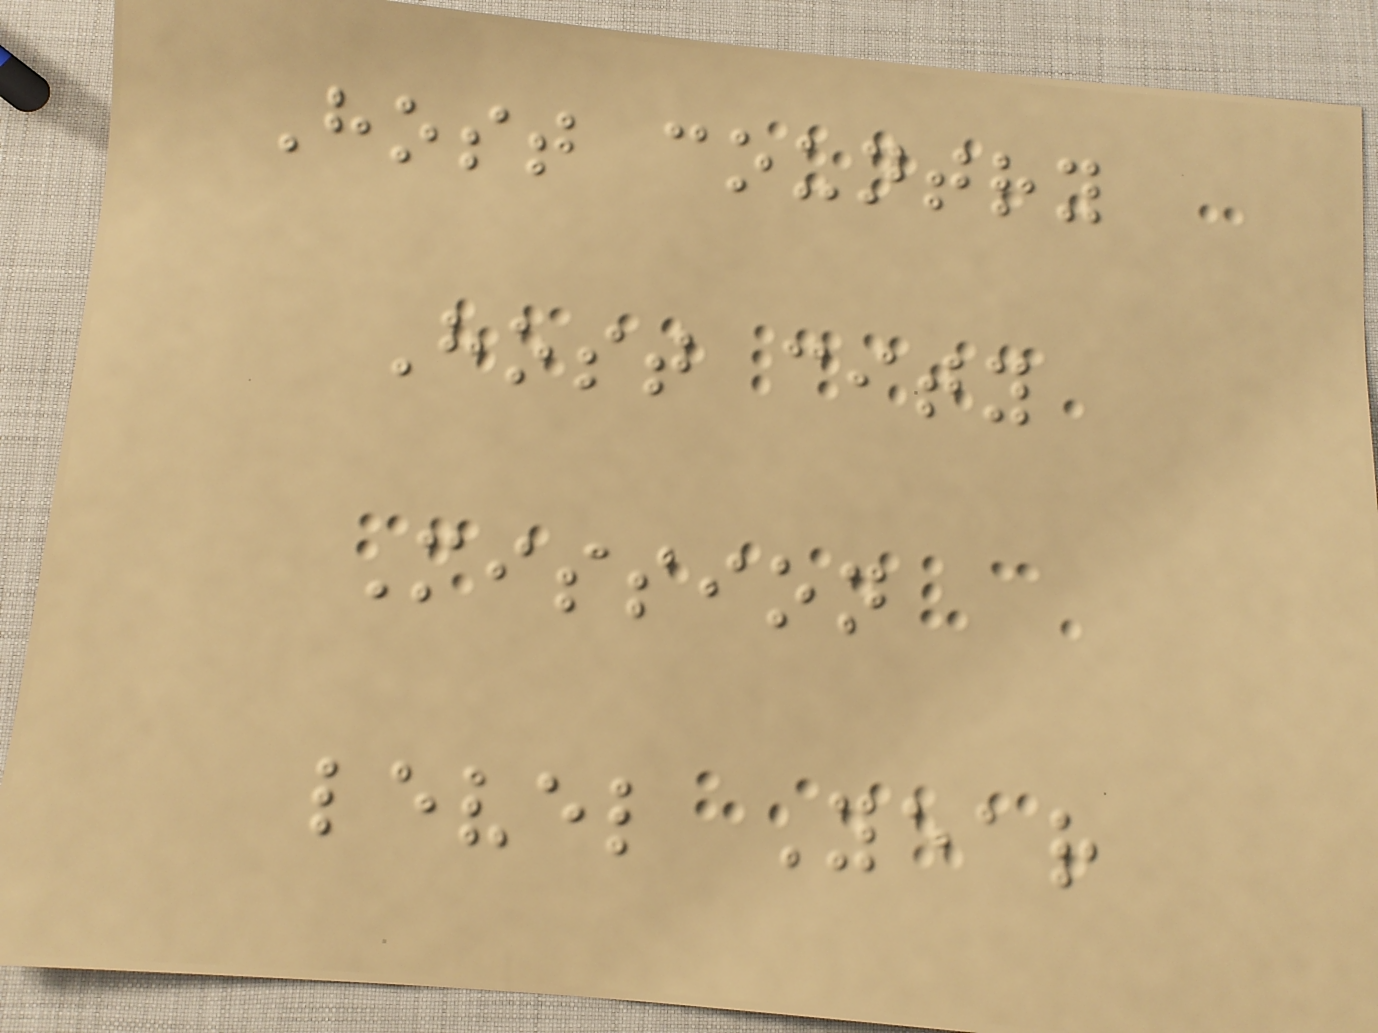Host country
Host city
Mission
level Year
